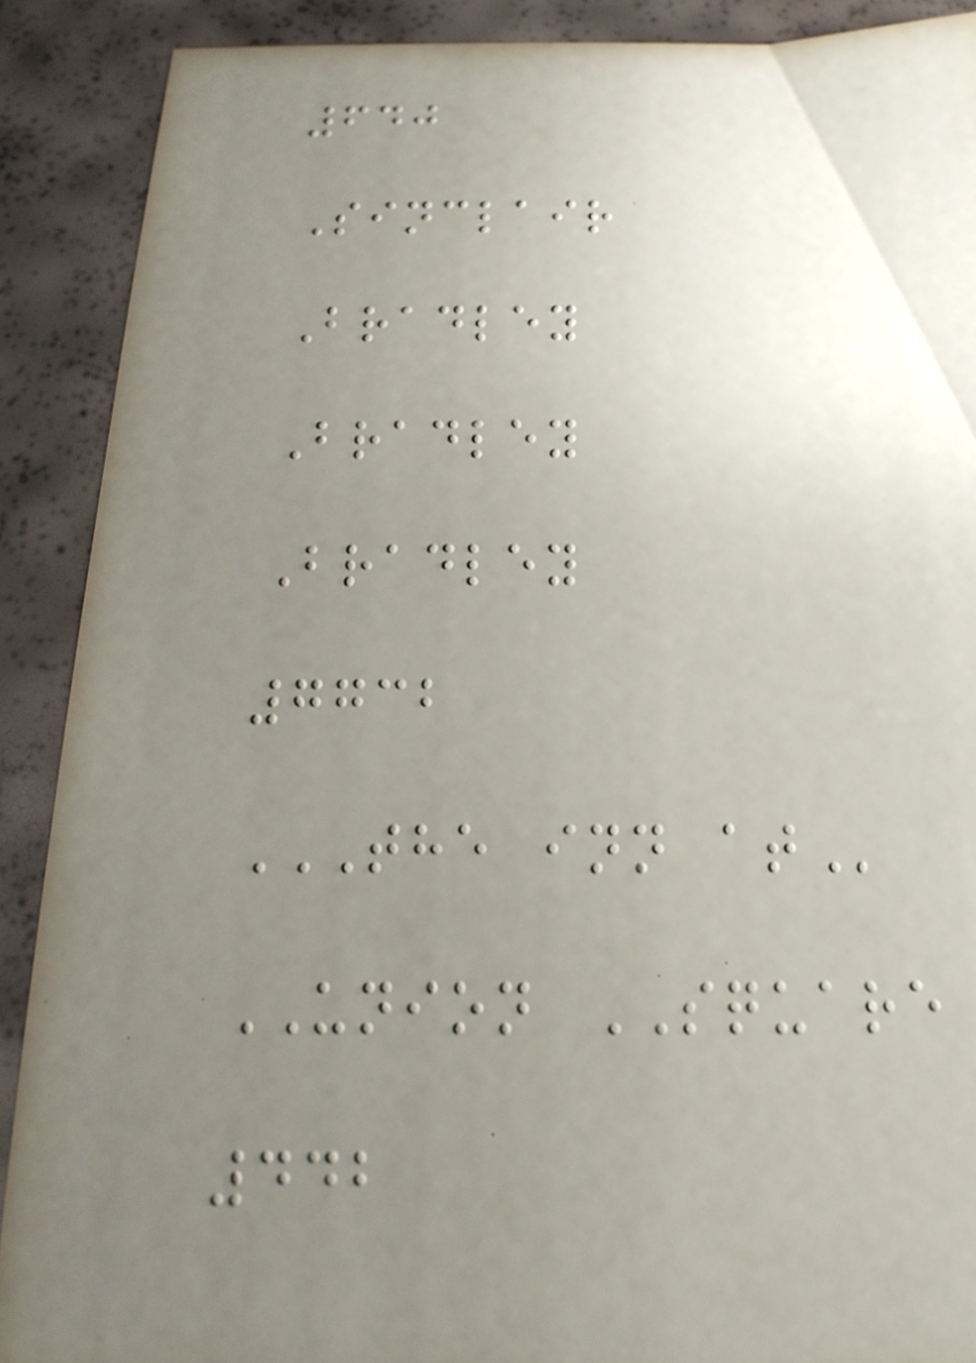640
Sinclair
Bradley
Bradley
Bradley
7732
THE INN AT
UNION SQUARE
442
